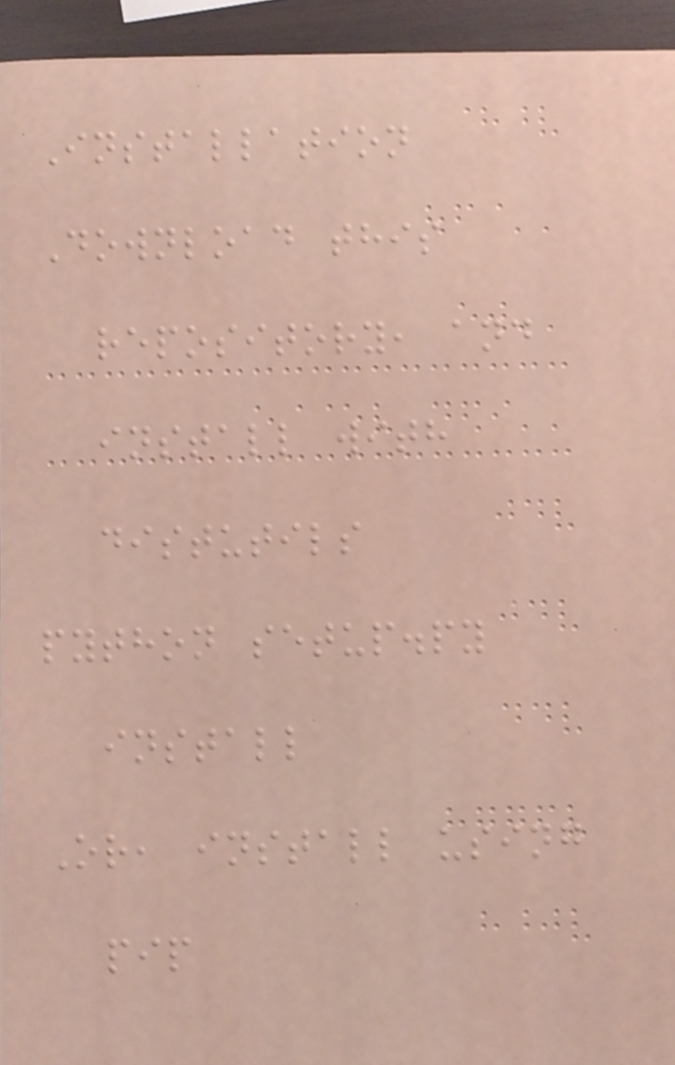Installation
Download this
repository, and
install with
distutils
python setup.py
install
Or, install using
pip
